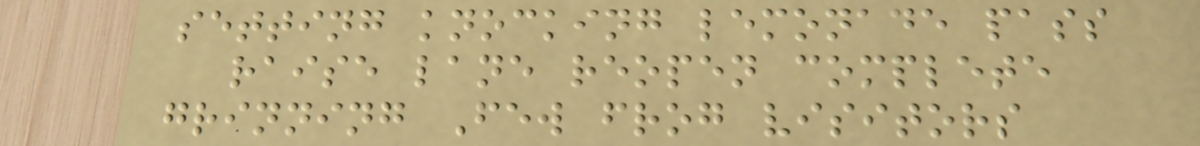setting knocking lemonade pass
raise lane reopen complete
grinning Few frog visitors
